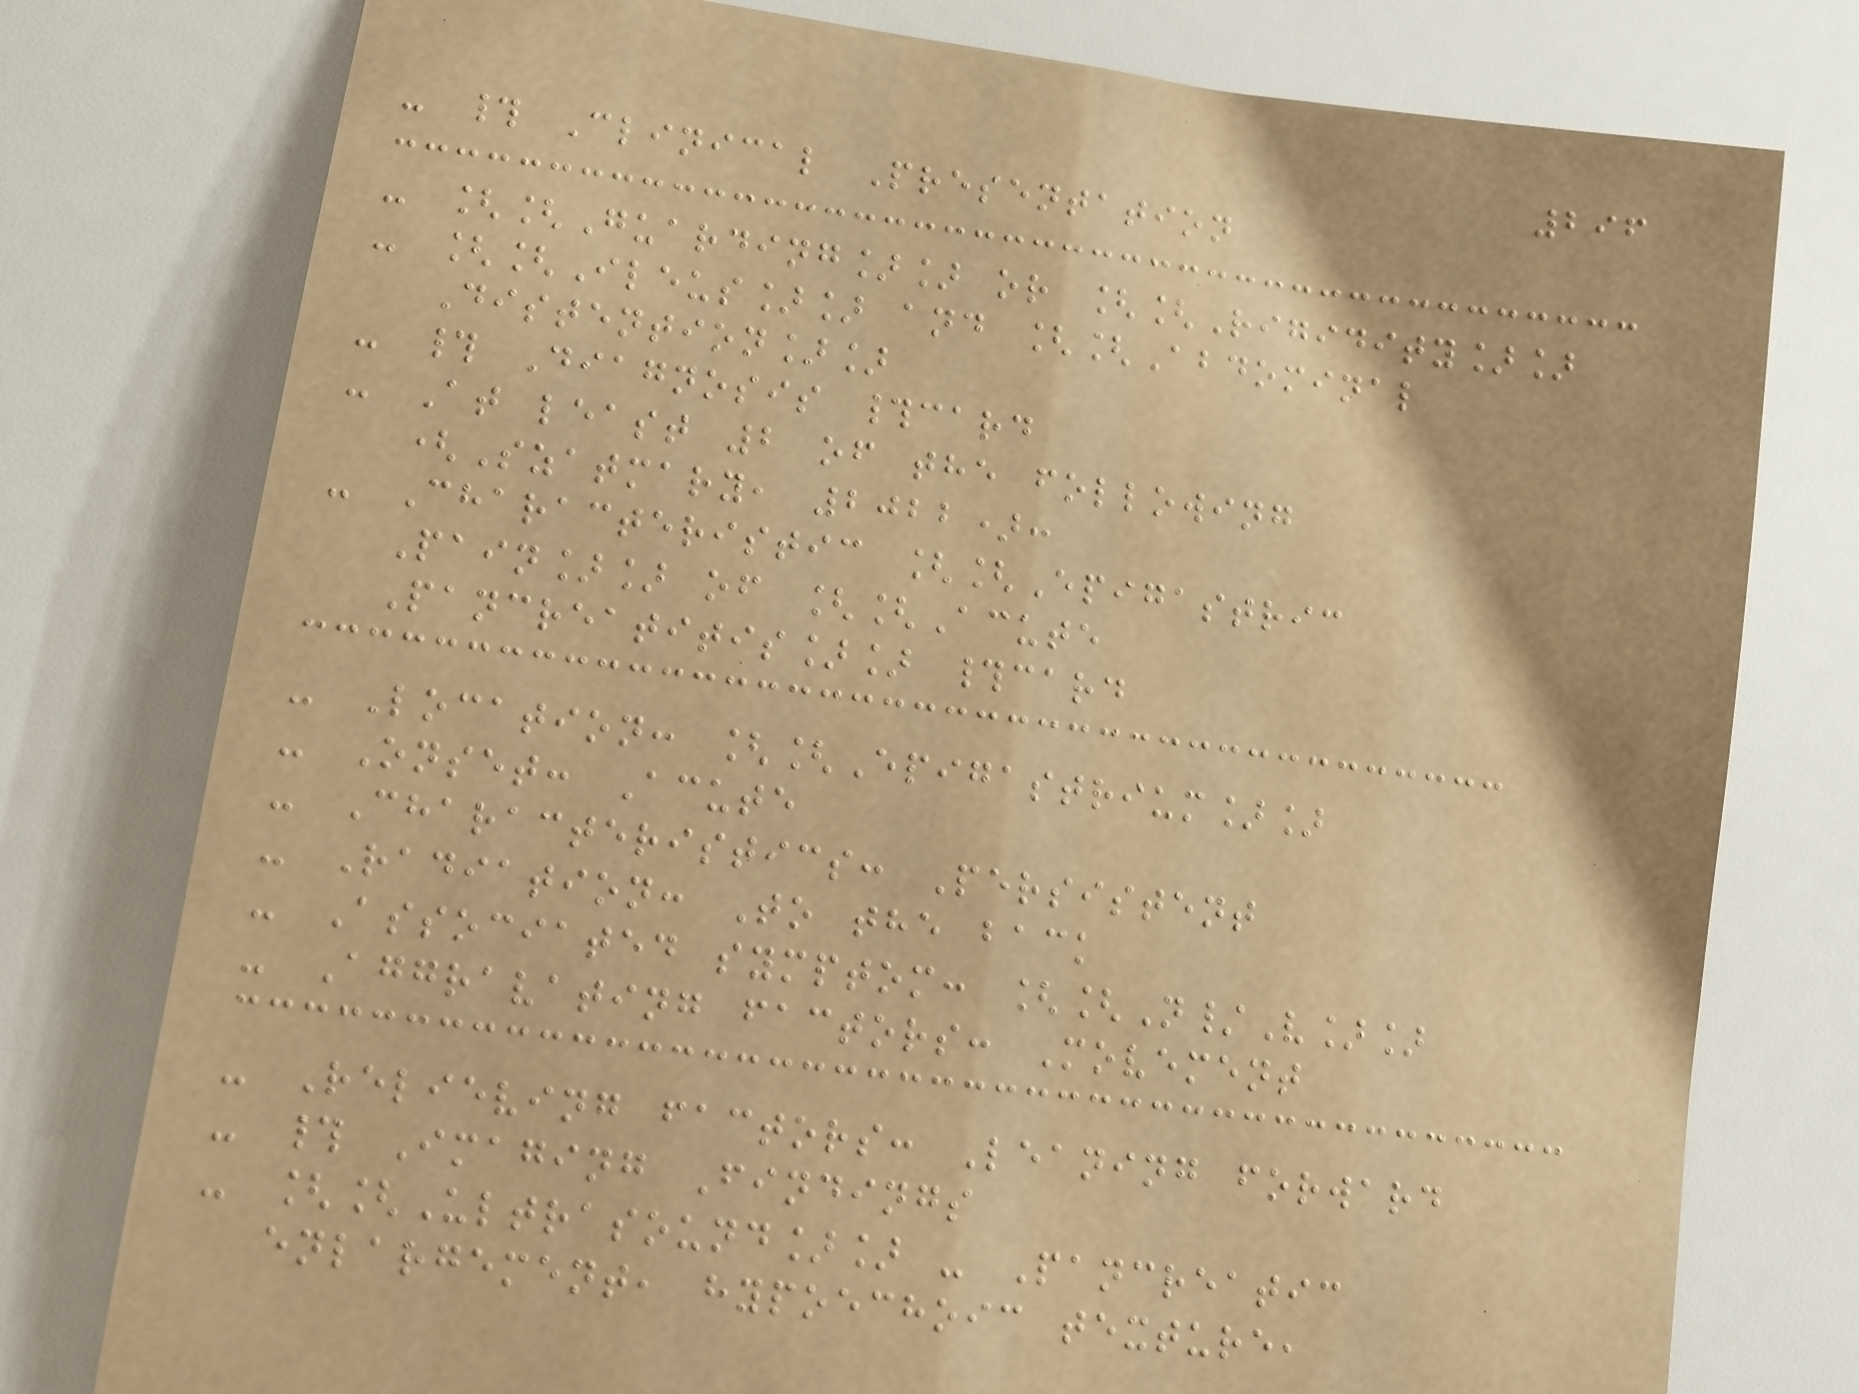296
- # Clinical Presentation
- [[Guarding]] or [[Rigidity]]
- [[Ileus]] and [[Abdominal
Distention]]
- # Diagnosis #card
- At least 2 of the following
(Szatmary, 2022):
- Characteristic [[Epigastric
Pain]] of [[Acute
Pancreatitis]] #card
- Location: [[Epigastrium]]
- Onset: Acute
- Characteristics: Persistent
- Radiation: To the back
- Associated symptom: [[N/V]]
- Aggravating factors: Movement
- Relieving factors: Leaning forward
- # Imaging Findings
- [[Ultrasound]] - Pancreatic
enlargement, hypoechoic texture,
